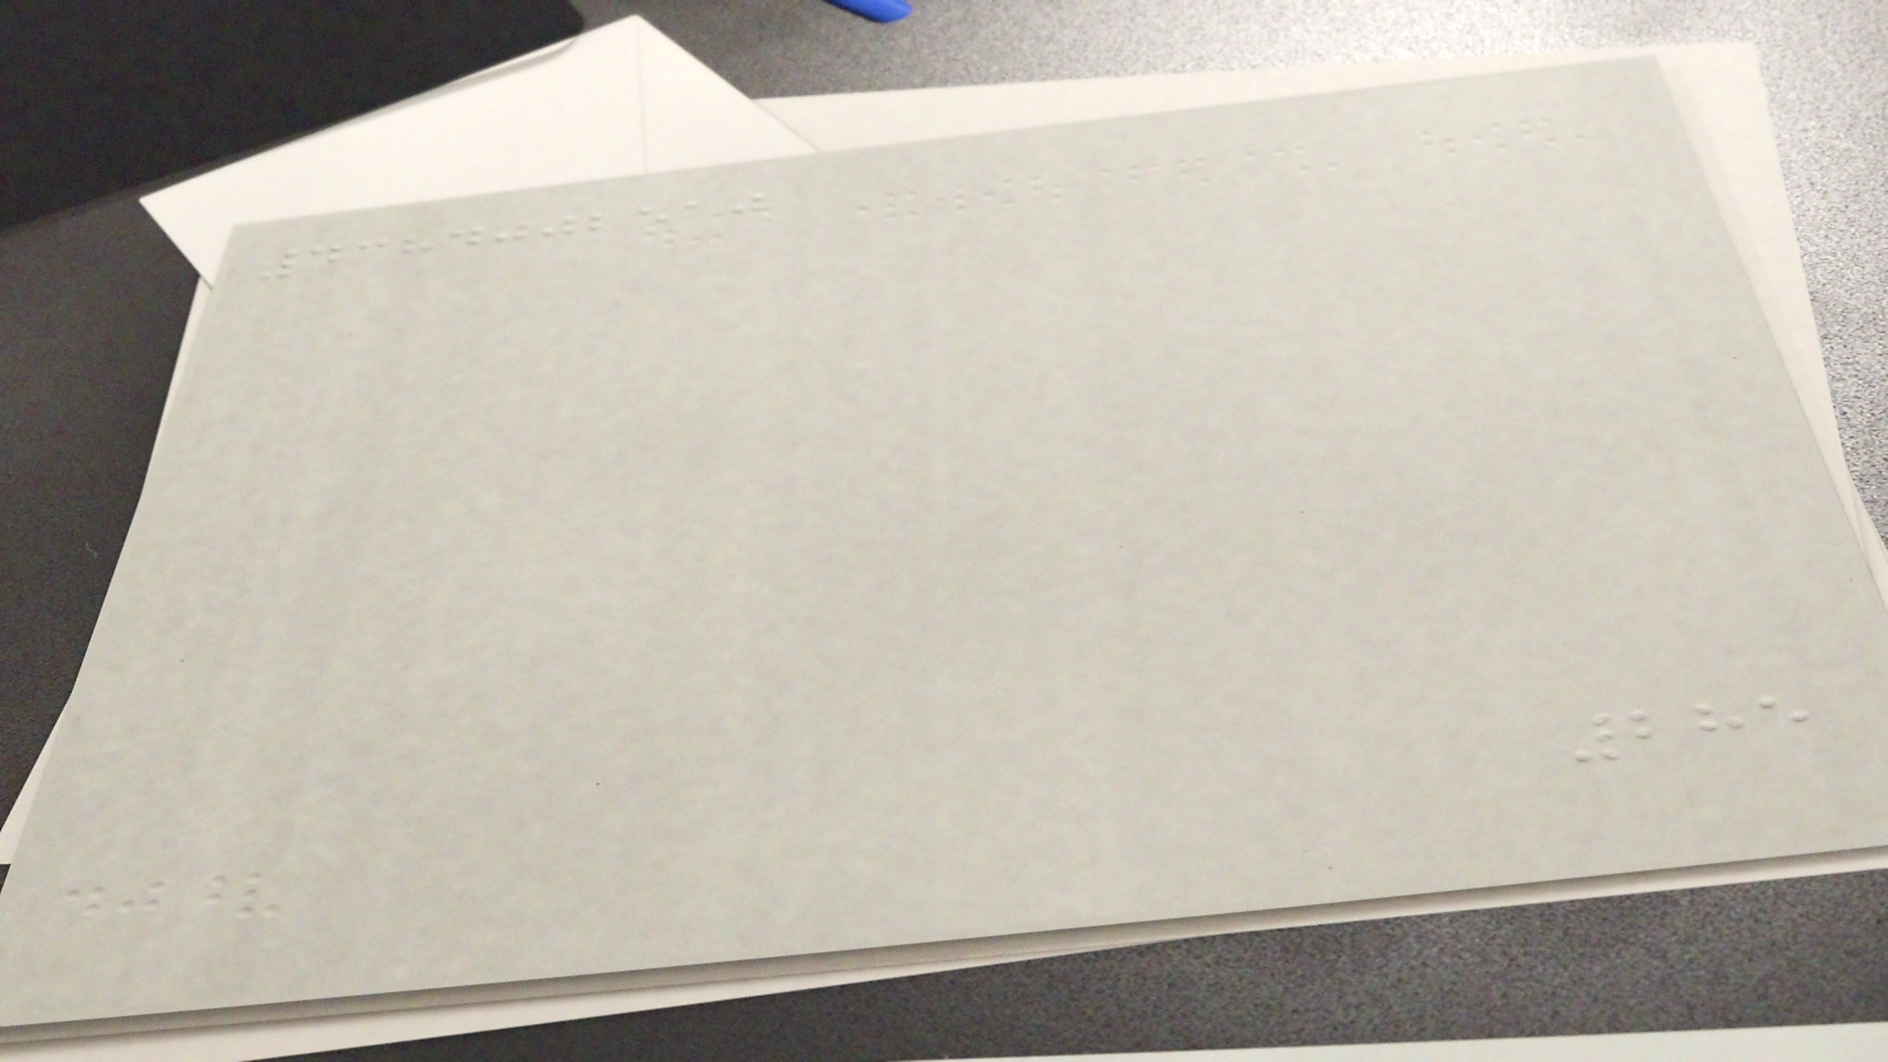4384002510
285
